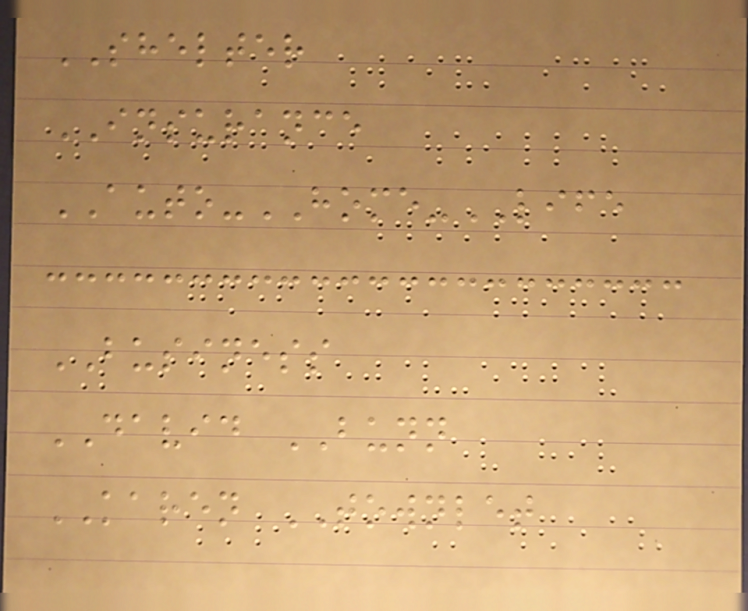SHELTER
INSURANCE
AUTO-HOME-LIFE
BUSINESS
DAVID BUNN
KAREN TOWNLET
